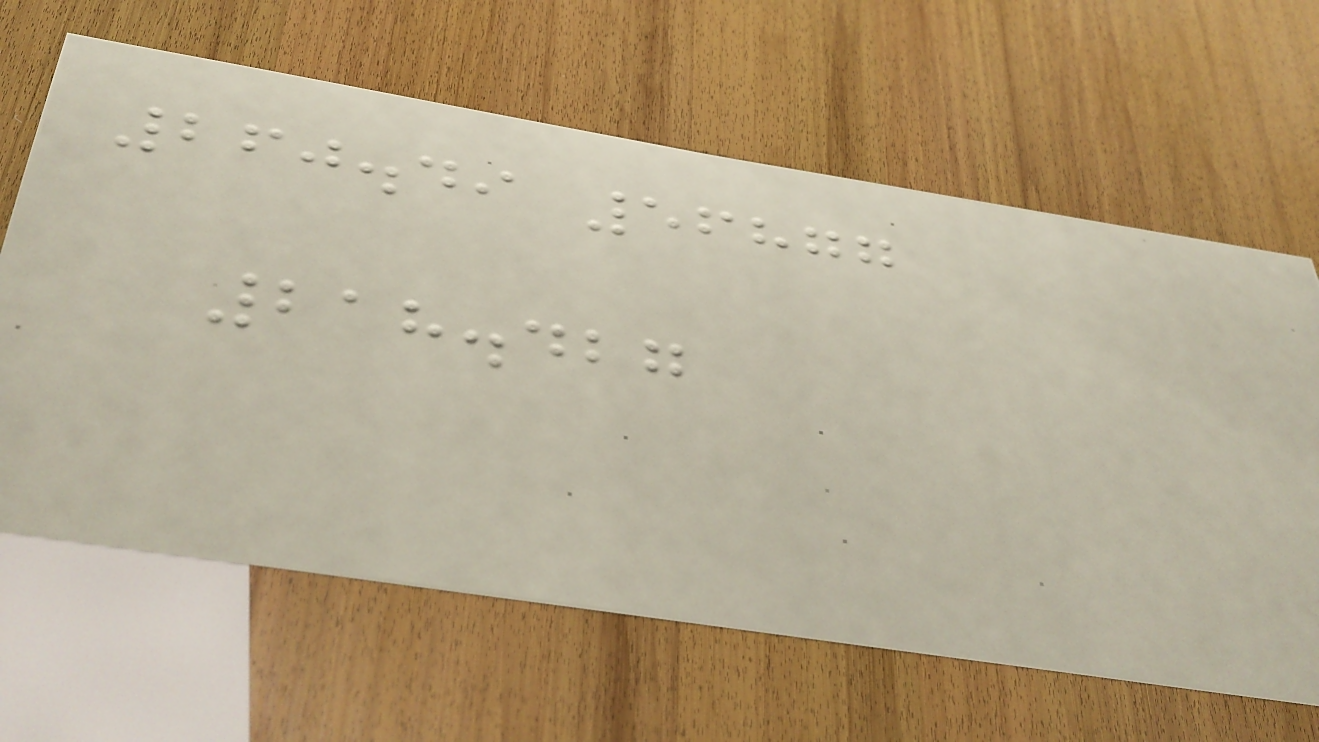260.49 56877
218.427
